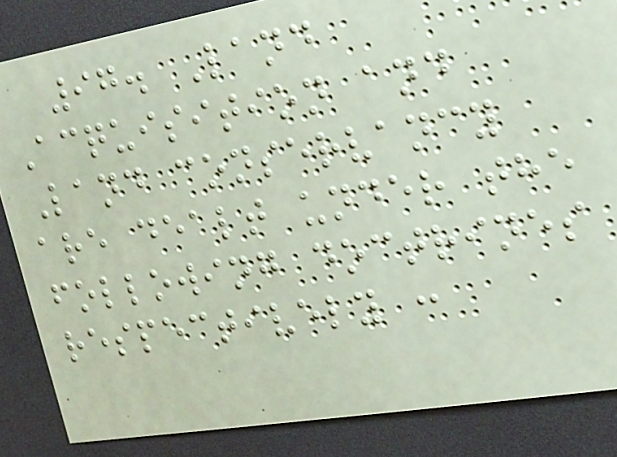97. Land
Acquisition and
Land conservancy
are dealt under the
following doctrines
respectively :
